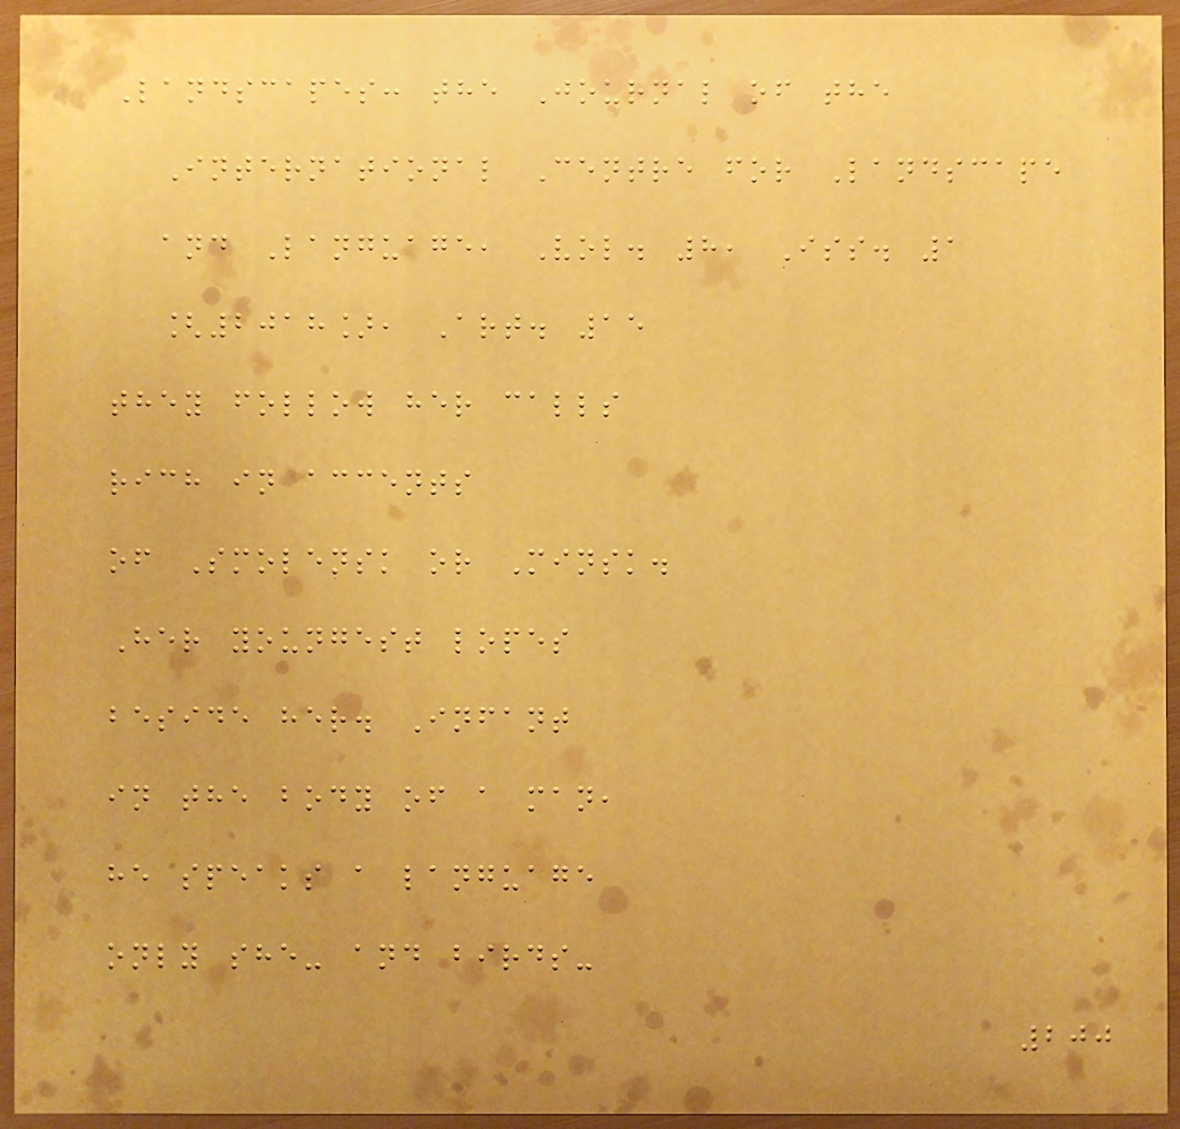Landscapes: the Journal of the
International Centre for Landscape
and Language, Vol. 8, Iss. 1
[2018], Art. 15
they follow her calls
rich in accents
of Smolensk or Minsk.
Her youngest lopes
beside her. Infant
in the body of a man,
he speaks a language
only she- and birds-
200
